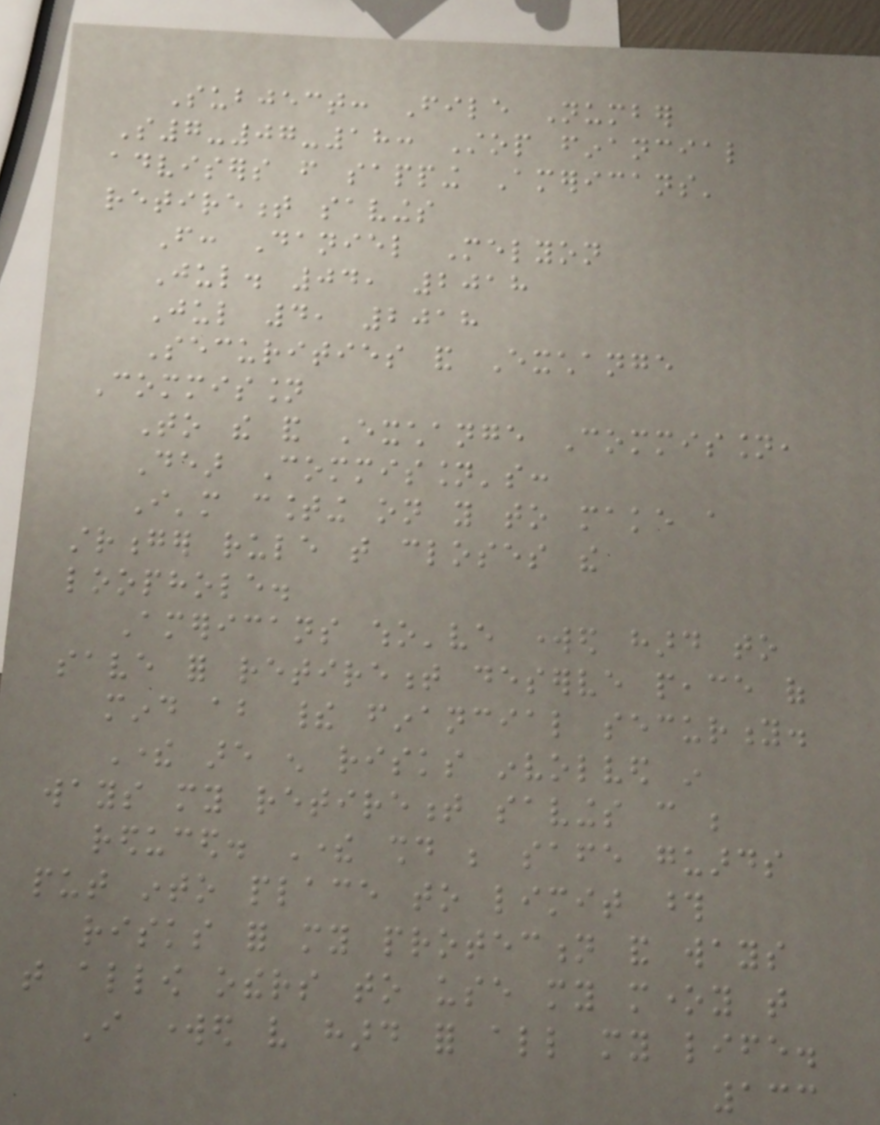Subject: File Number
S7-07-18: Stop financial
advisers from sapping Americans'
retirement savings
From: Daniel Melyon
Jul. 04, 2018
Jul 4, 2018
Securities and Exchange
Commission
To the and Exchange Commission,
Dear Commission's:
I'm counting on you to make a
stronger rule that closes the
loophole.
Americans who've worked hard to
save for retirement deserve peace of
mind about their financial security.
There are enough risks involved in
ways my retirement savings can be
reduced. There should be safe guards
put into place to limit those
risks for my protection and ways
that allow others to use my money that
I worked very hard for all my life.
133
